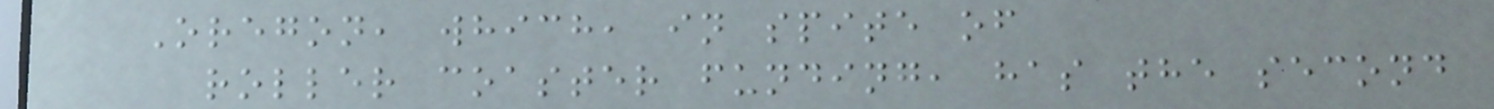Oregon, which, in spite of
roller coaster funding, has the second
